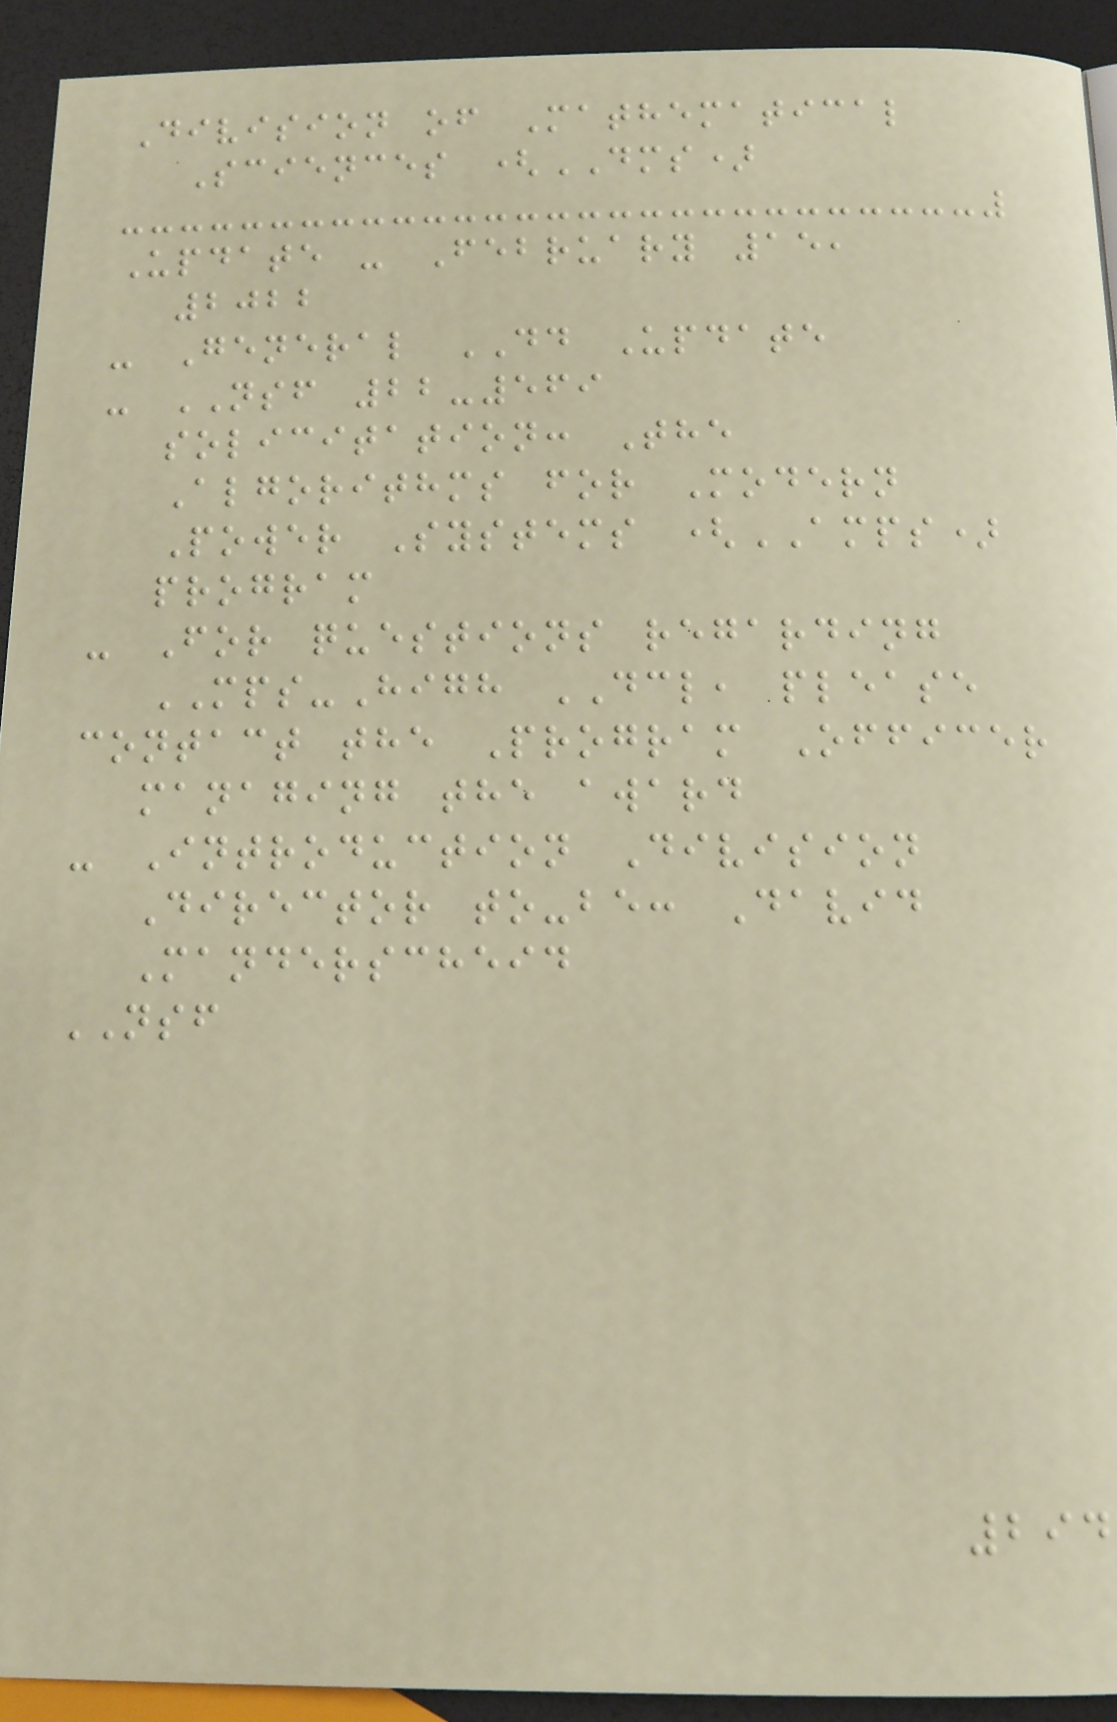Division of Mathematical
Sciences (DMS)
Update - February 15,
2022
- General DD Update
- NSF 22-569
solicitation: The
Algorithms for Modern
Power Systems (AMPS)
program
- For questions regarding
MPS-High DCL, please
contact the Program Officer
managing the award
- Introduction Division
Director to-be: David
Manderscheid
NSF
294
